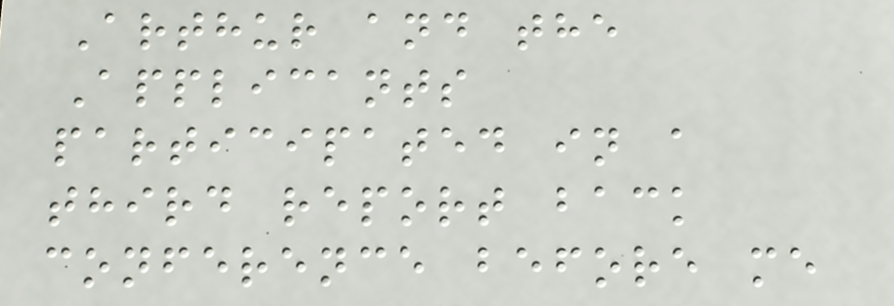Arthur and the
Applicants
participated in a
third report back
conference before me
